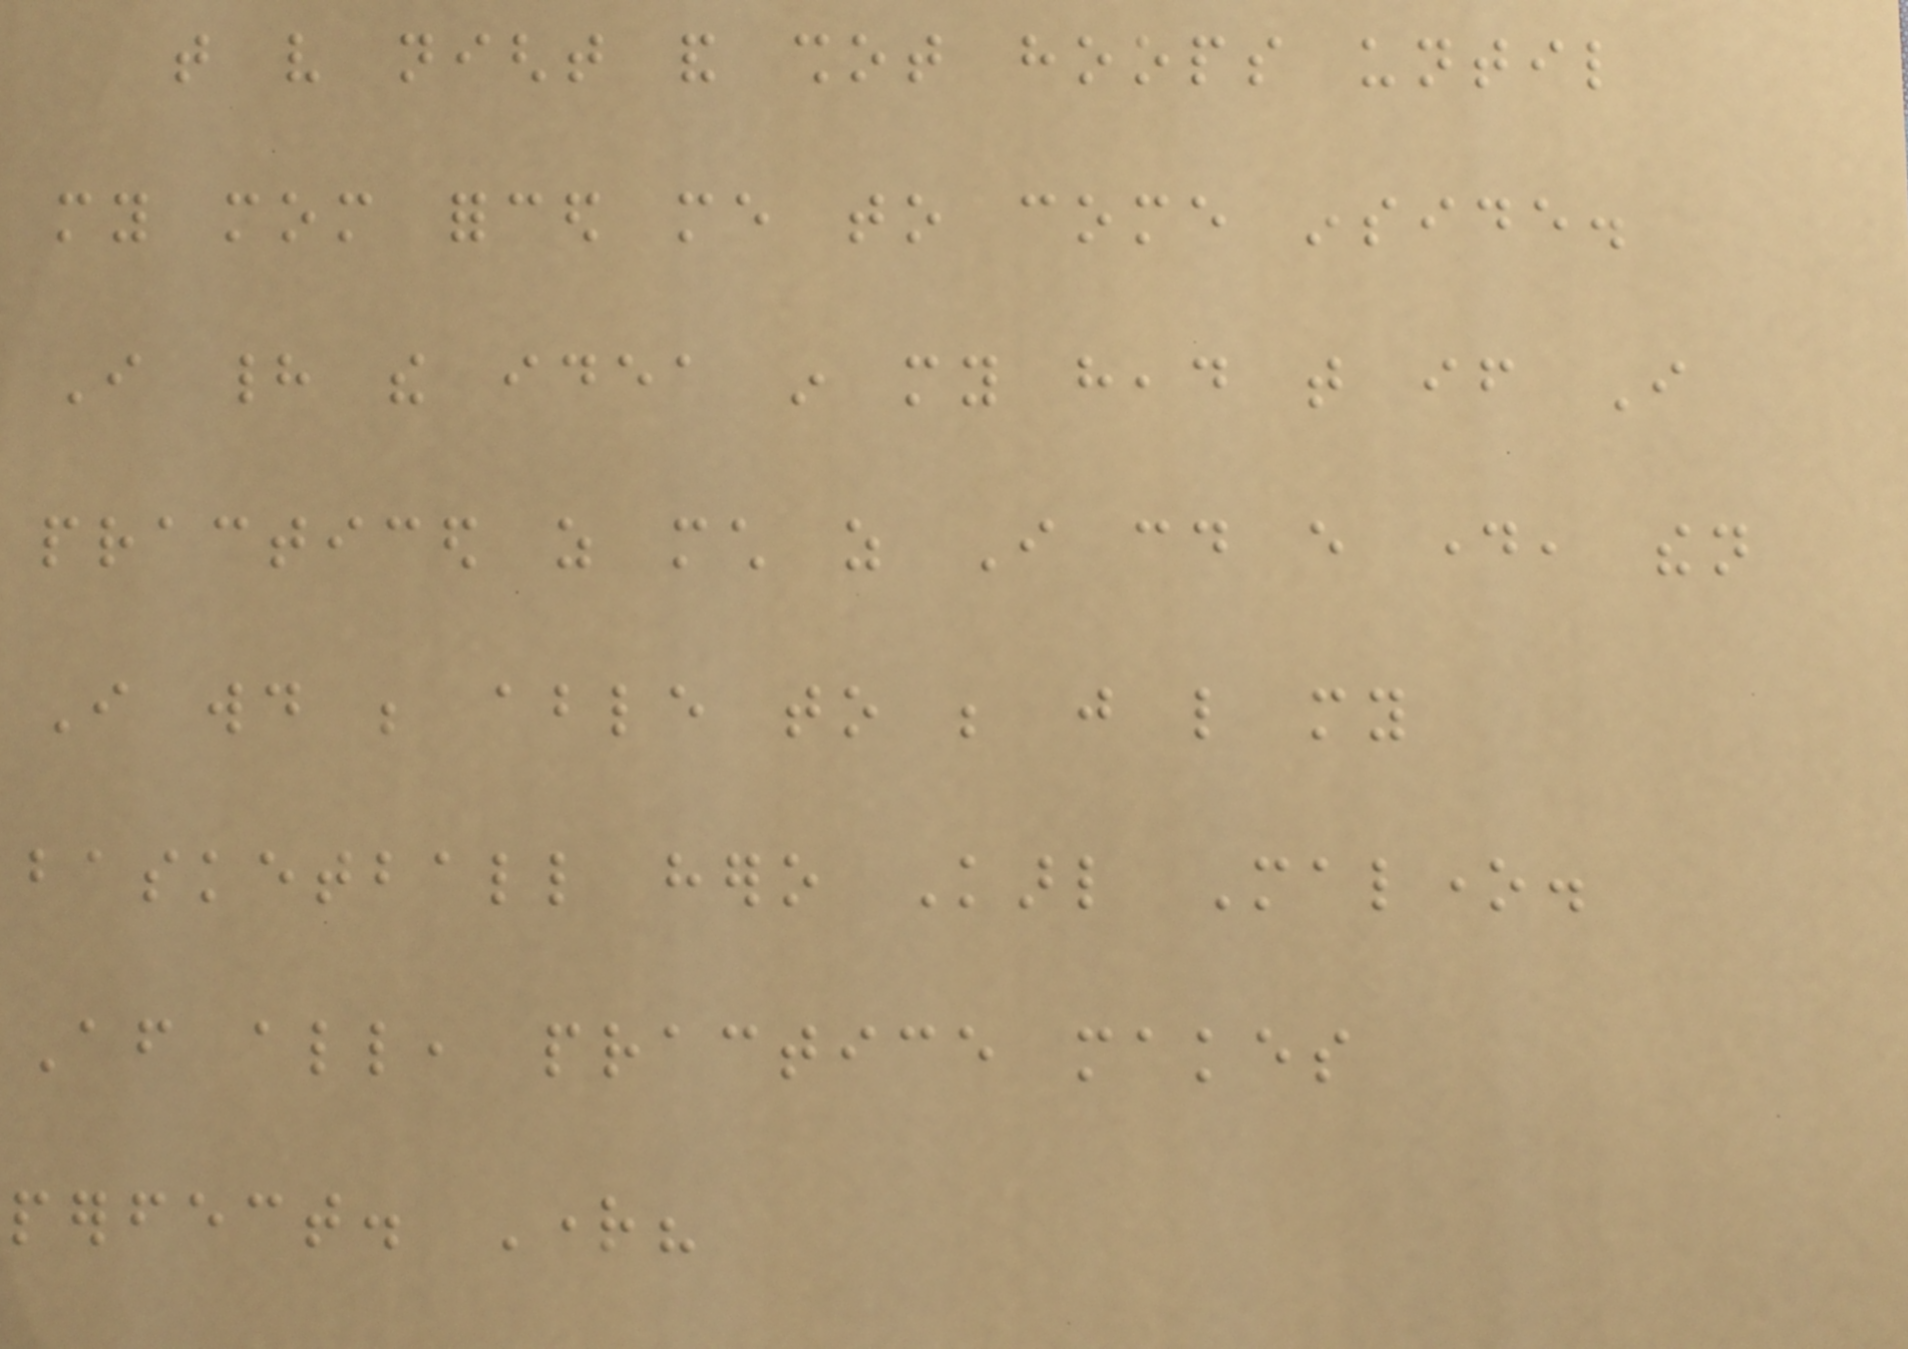that very night and shot hoops until
my mom forced me to come inside.
I had the idea in my head that if I
practiced as much as I could every day, then
I would be able to be just like my
basketball hero Karl Malone.
After all, practice makes
perfect. Right?
